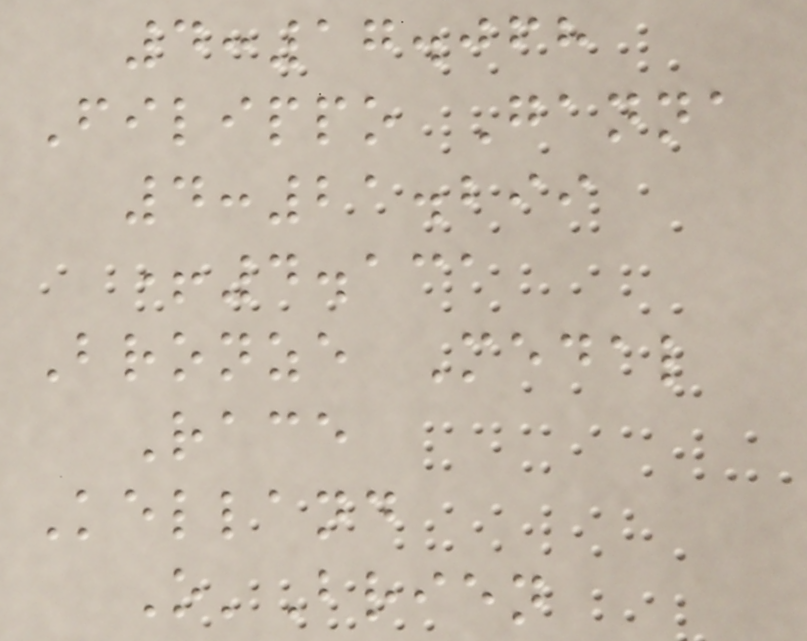4:17.068
Filippo Ganna
4:21.299
+4.131
Bronze Medal
Race
Kelland
O'Brien
